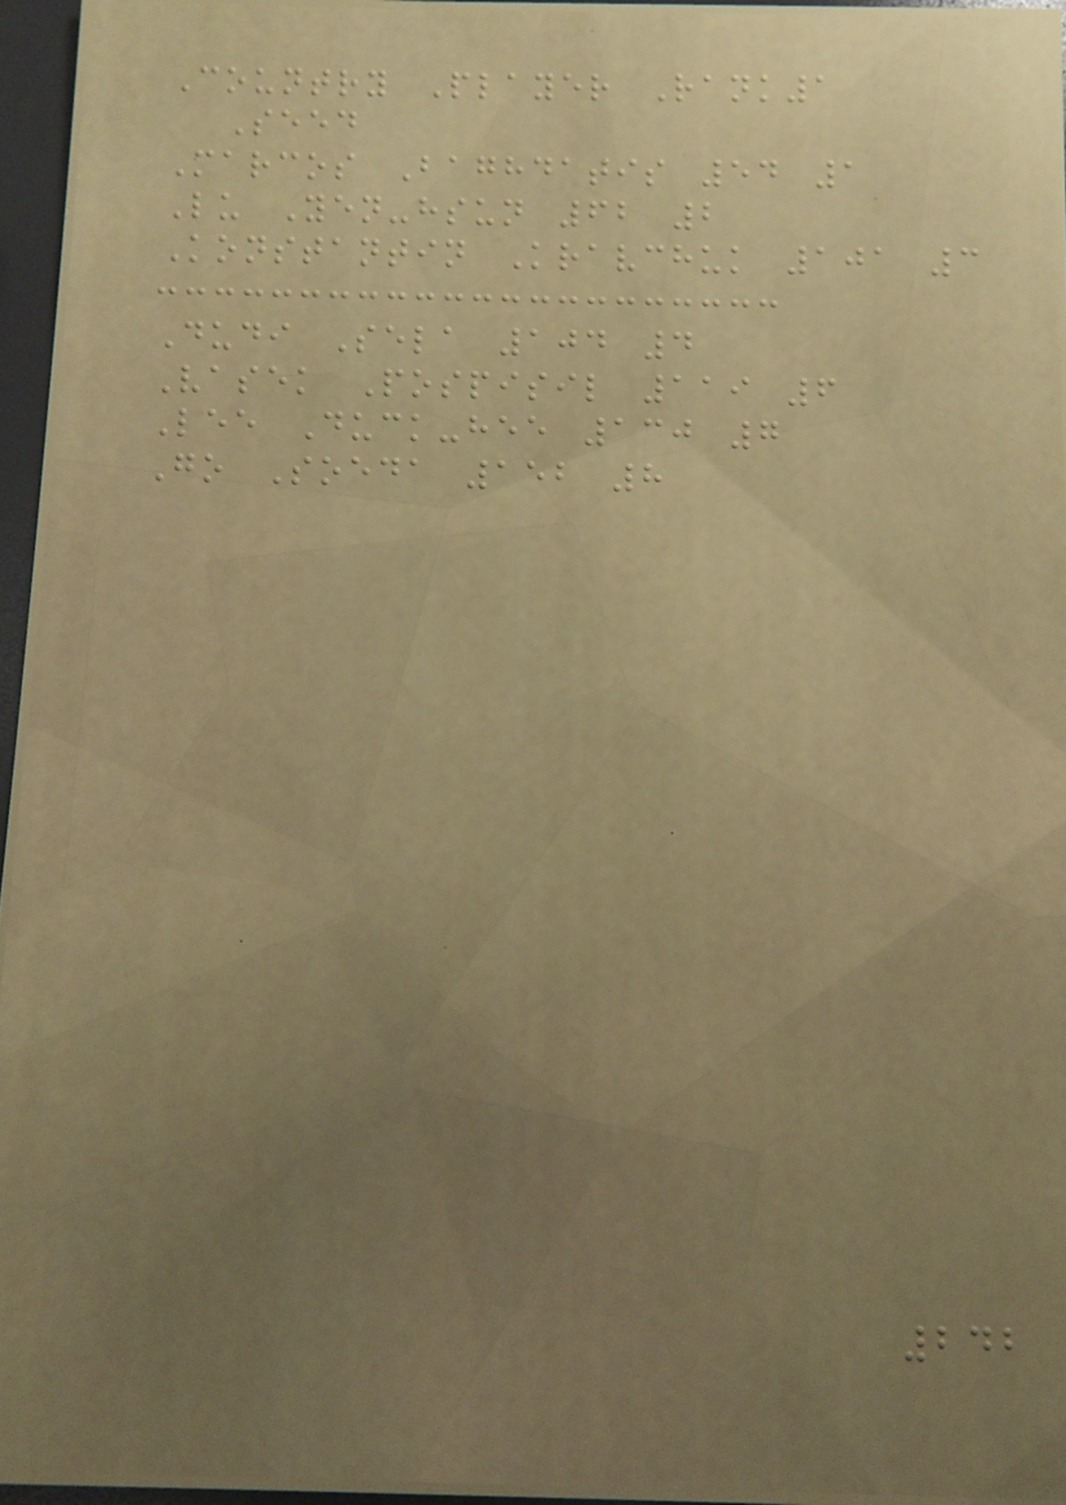Country Player Rank1
Seed
Marcos Baghdatis 54 1
Lu Yen-hsun 62 2
Konstantin Kravchuk 101 3
Dudi Sela 104 4
Vasek Pospisil 119 6
Lee Duck-hee 130 7
Go Soeda 152 8
242
